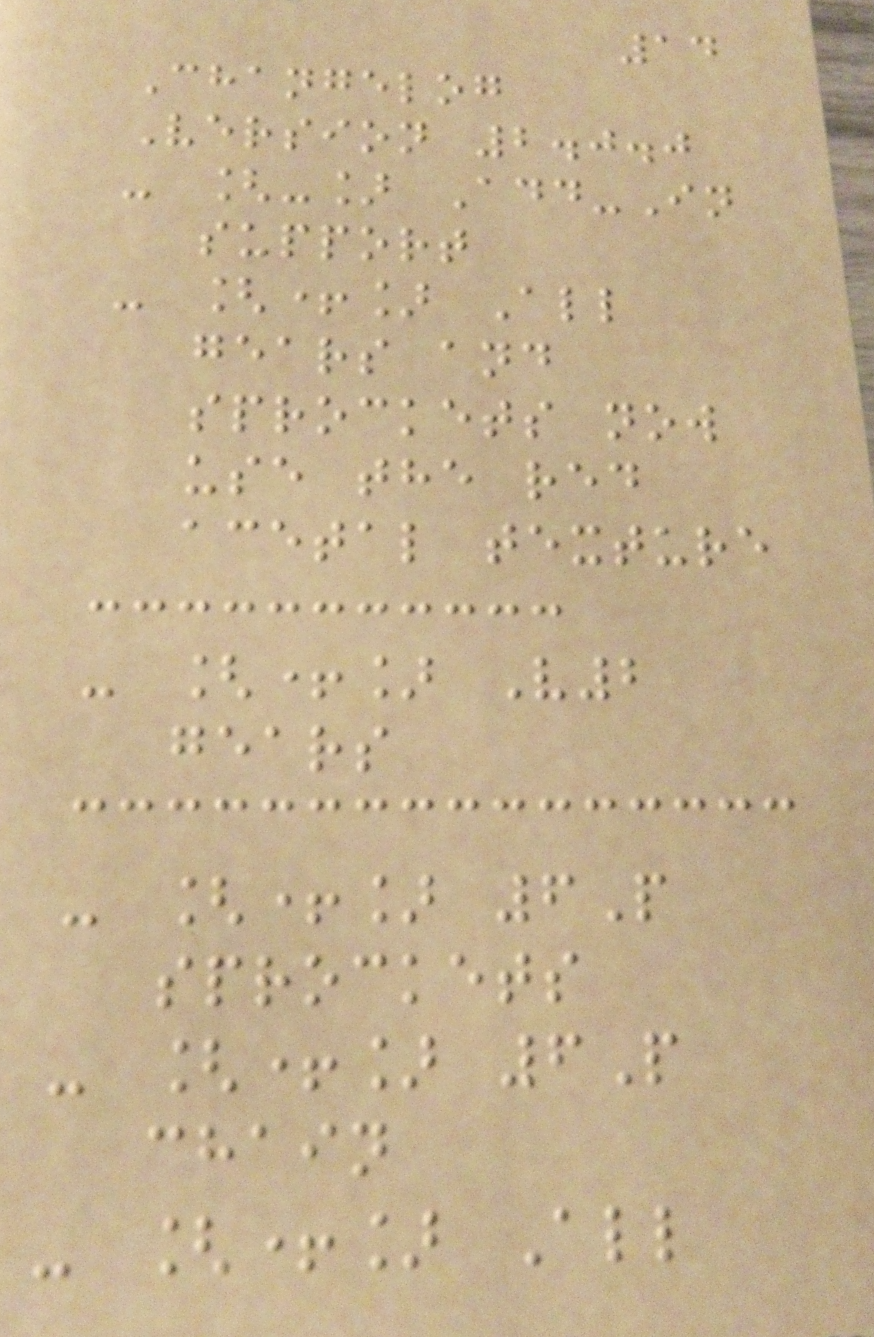14
Changelog
Version 2.0.0
- [-] Add-In
support
- [+] All
gears and
sprockets now
use the red
acetal texture
- [+] V2
gears
- [+] 6P
sprockets
- [+] 6P
chain
- [+] All
